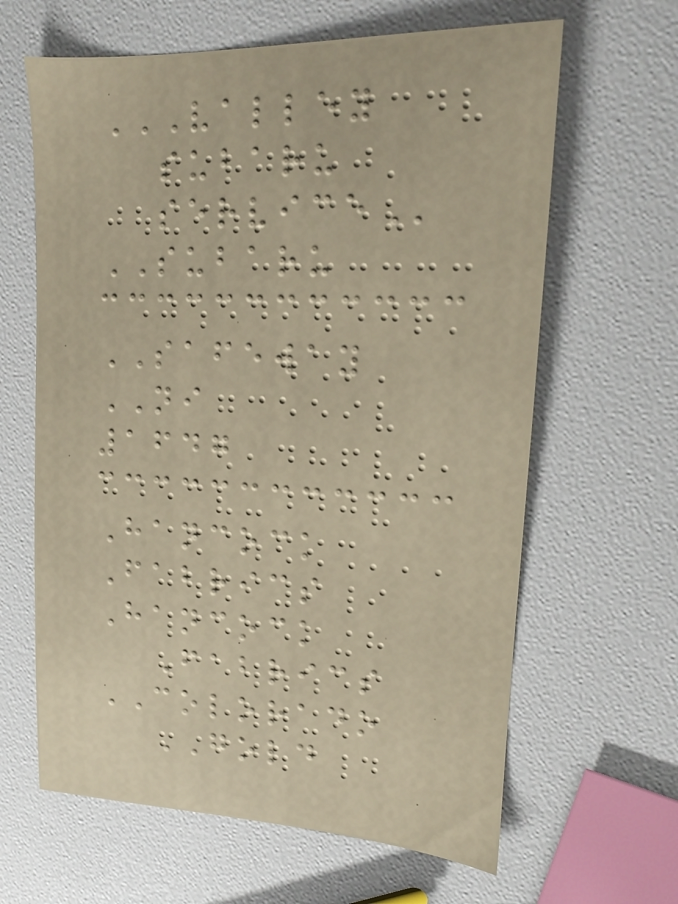VALLEY
SUBARU
SERVICE
SUBARU
SAFEWAY
NI
1647
Hancock
Fabrics
Hancock
Fabrics
COLORADO
GOLD
